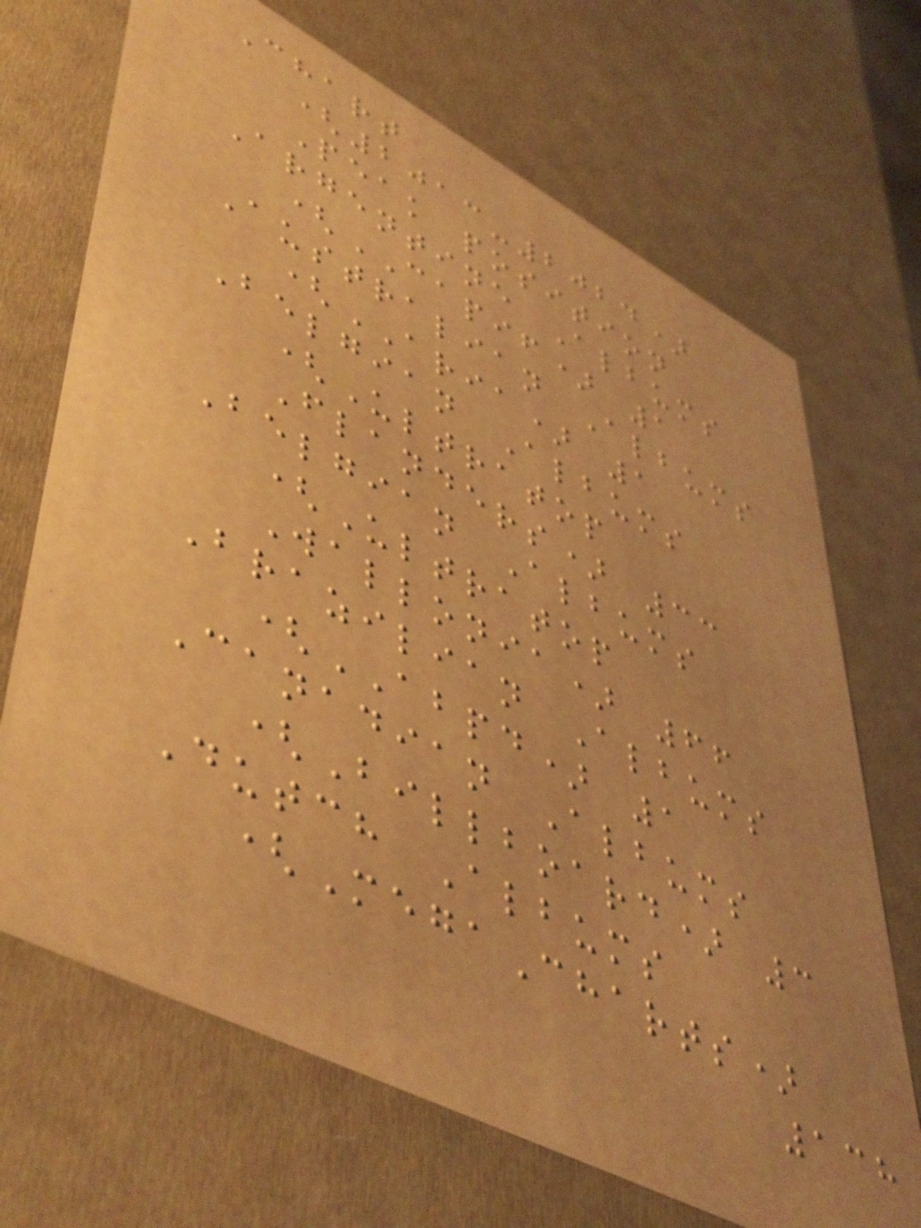Chart
(2013-2024)
Peak position
Argentine Albums
(CAPIF) 1
Australian Albums
(ARIA) 1
Belgian Albums
(Ultratop
Flanders) 33
Belgian Albums
(Ultratop
Wallonia) 66
Brazilian Albums
(ABPD) 1
Canadian Albums
(Billboard) 3
Dutch Albums
(MegaCharts)
138
